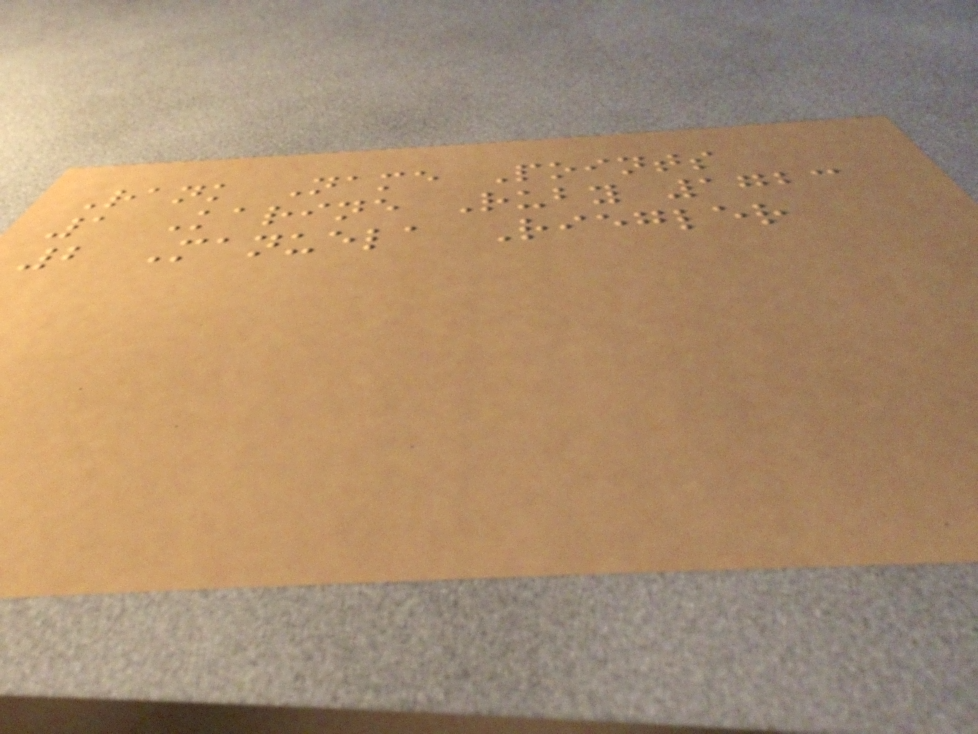Rank Name Points
1 Karine Ruby 1723
2 Manuela Riegler
